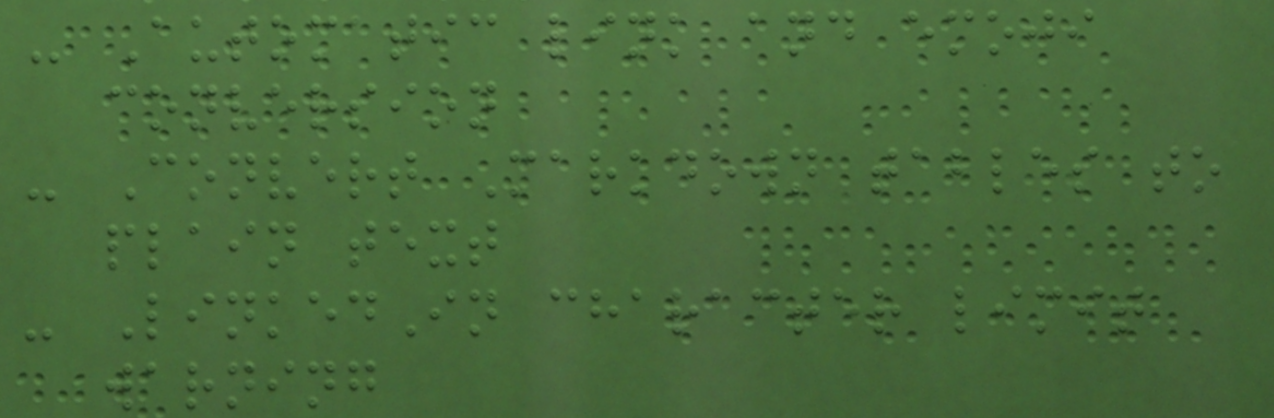- Automatic link and emoji
conversion
- Convert Markdown tables to
plain text
- LinkedIn character limit
warning
